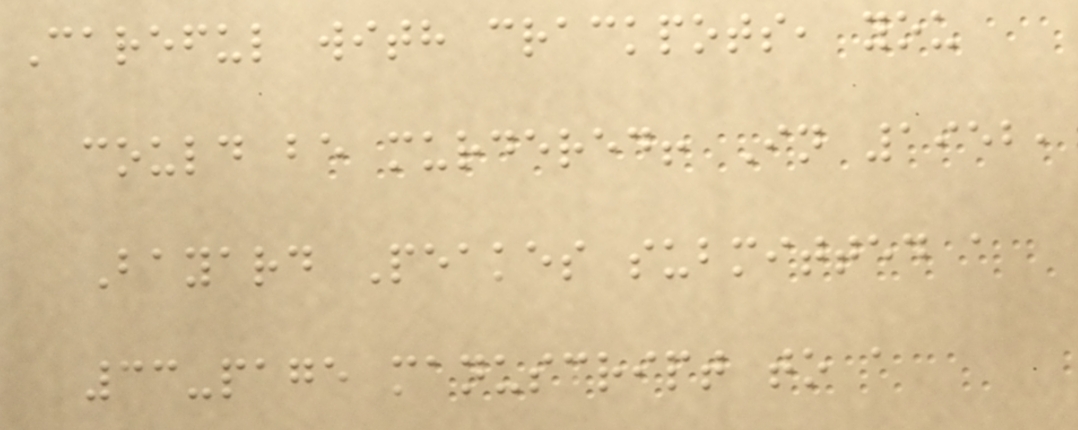Careful with crackpots, you
could be murdered! In 1952,
Bayard Peakes submitted a
33-page manuscript to a
